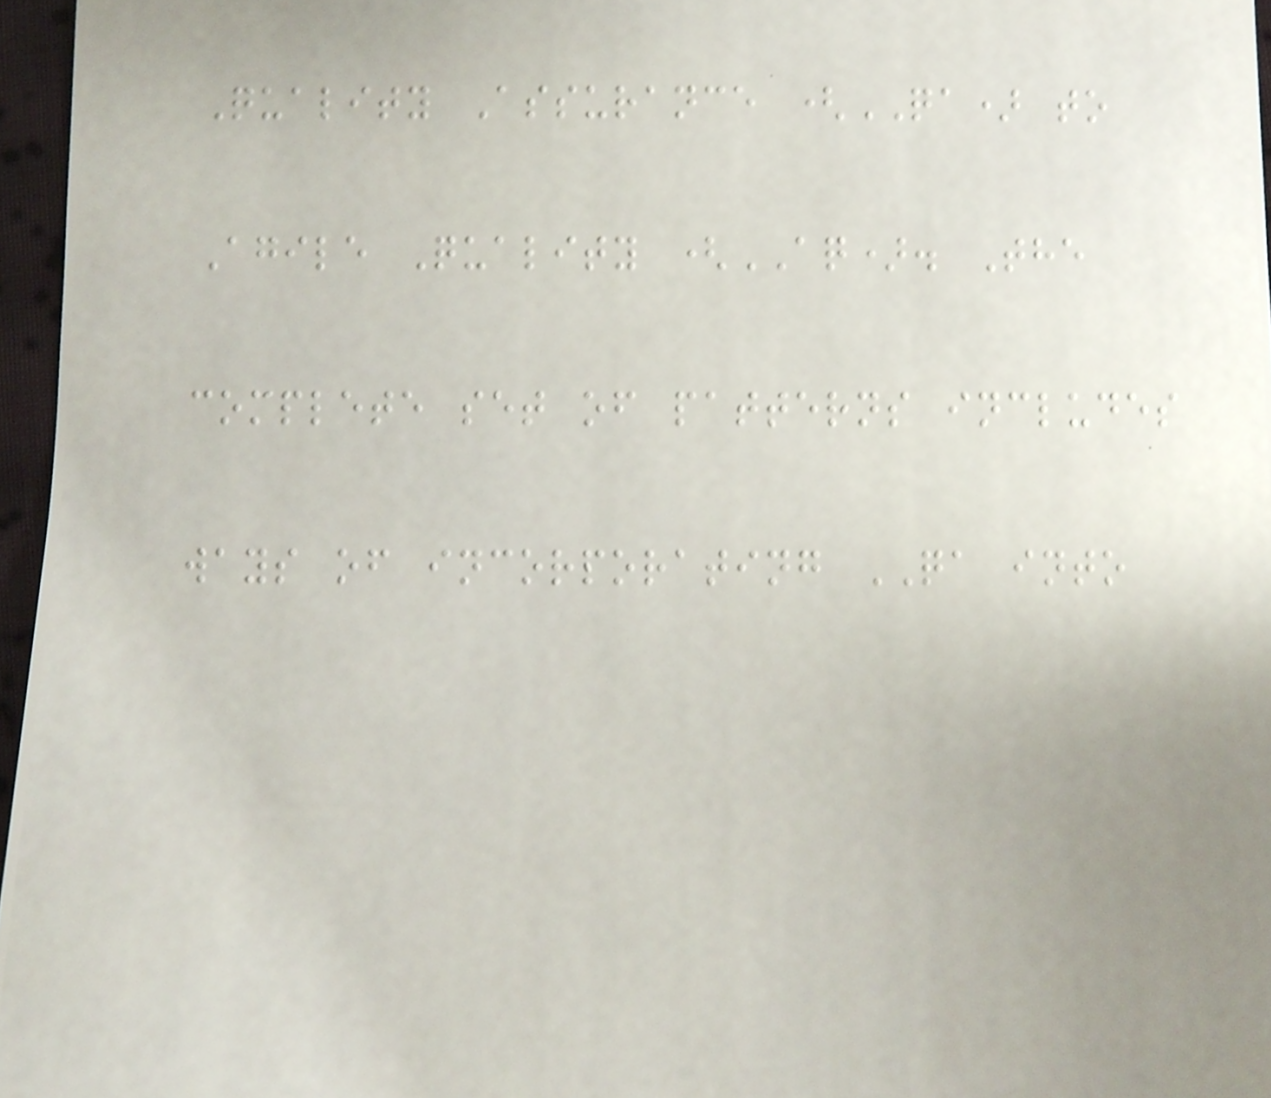Quality Assurance (QA) to
Agile Quality (AQ). The
complete set of patterns includes
ways of incorporating QA into
